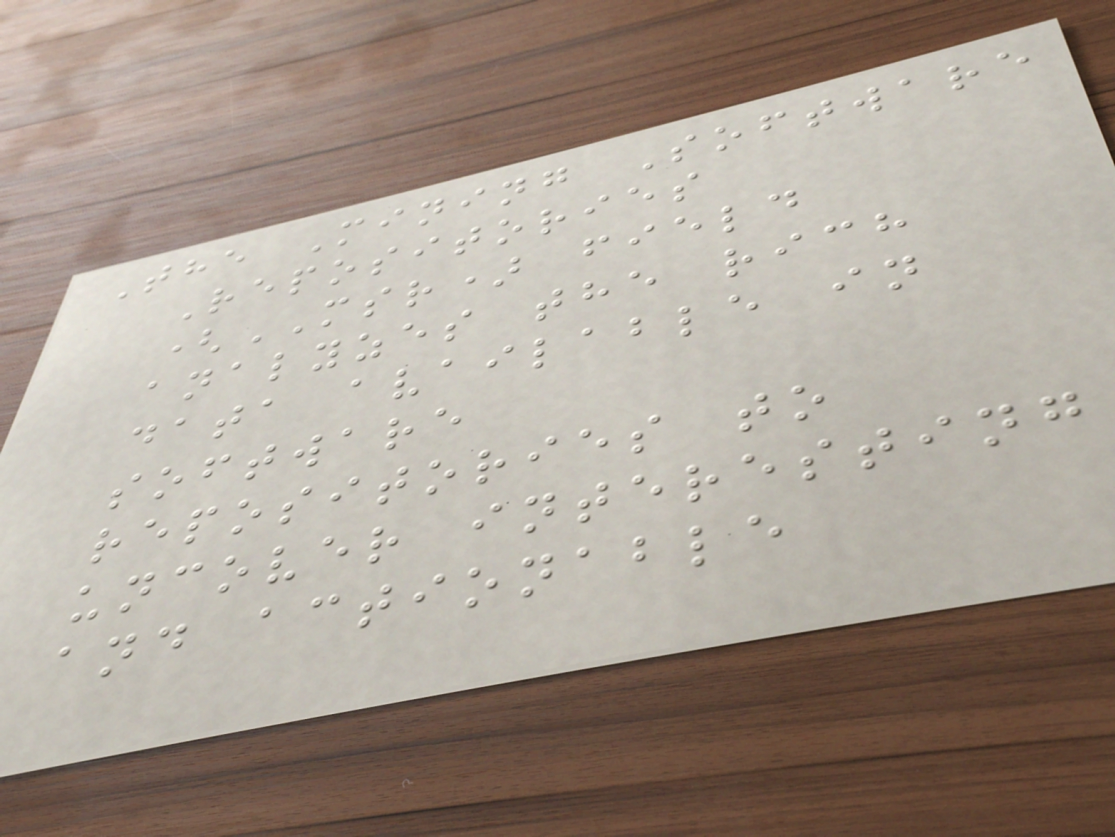The Mining Software
Repositories
(MSR) field
analyzes the rich
data available in
software
repositories to
uncover interesting
and actionable
